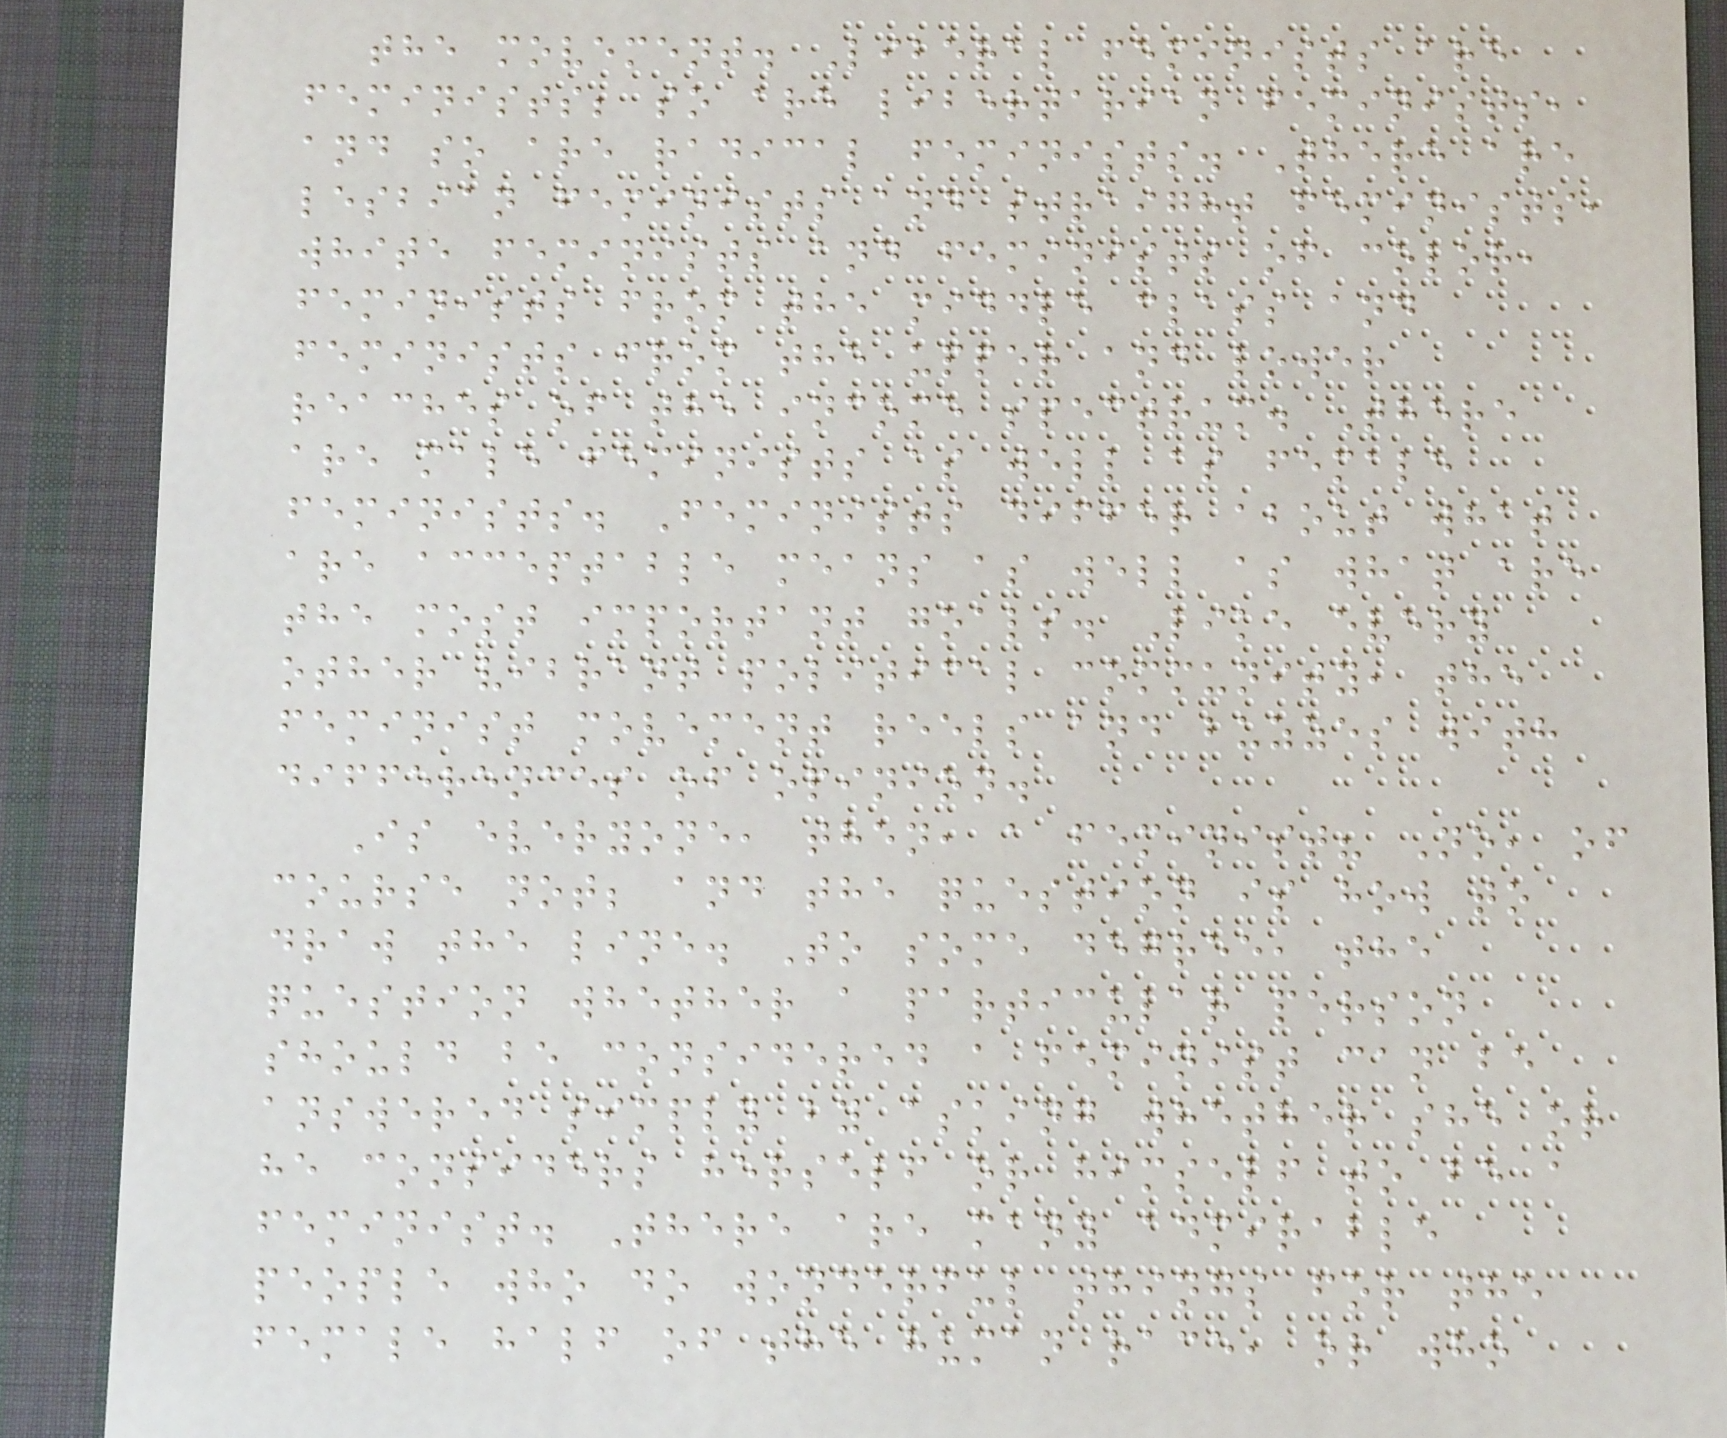the movement. Liberal feminists are
feminists; so are libertarian feminists,
and so are radical feminists. There are
lesbian feminists and straight feminists,
white feminists and feminists of color,
feminists from the middle class and
feminists from the upper and lower
reaches of the income spectrum. There
are male feminists as well as female
feminists. Feminists differ about what
are acceptable means as well as what are
the most important goals. Like every
other vibrant political community, the
feminist movement reels and buzzes with
differences of opinion.
Is everyone, then, a feminist? No, of
course not; and the question is how to
draw the line. To some degree, the
question whether a particular person
should be considered a feminist can be
answered simply by asking whether she or
he considers herself or himself to be a
feminist. There are many admirable
people who do wonderful things for the
female half of the human race, or who
